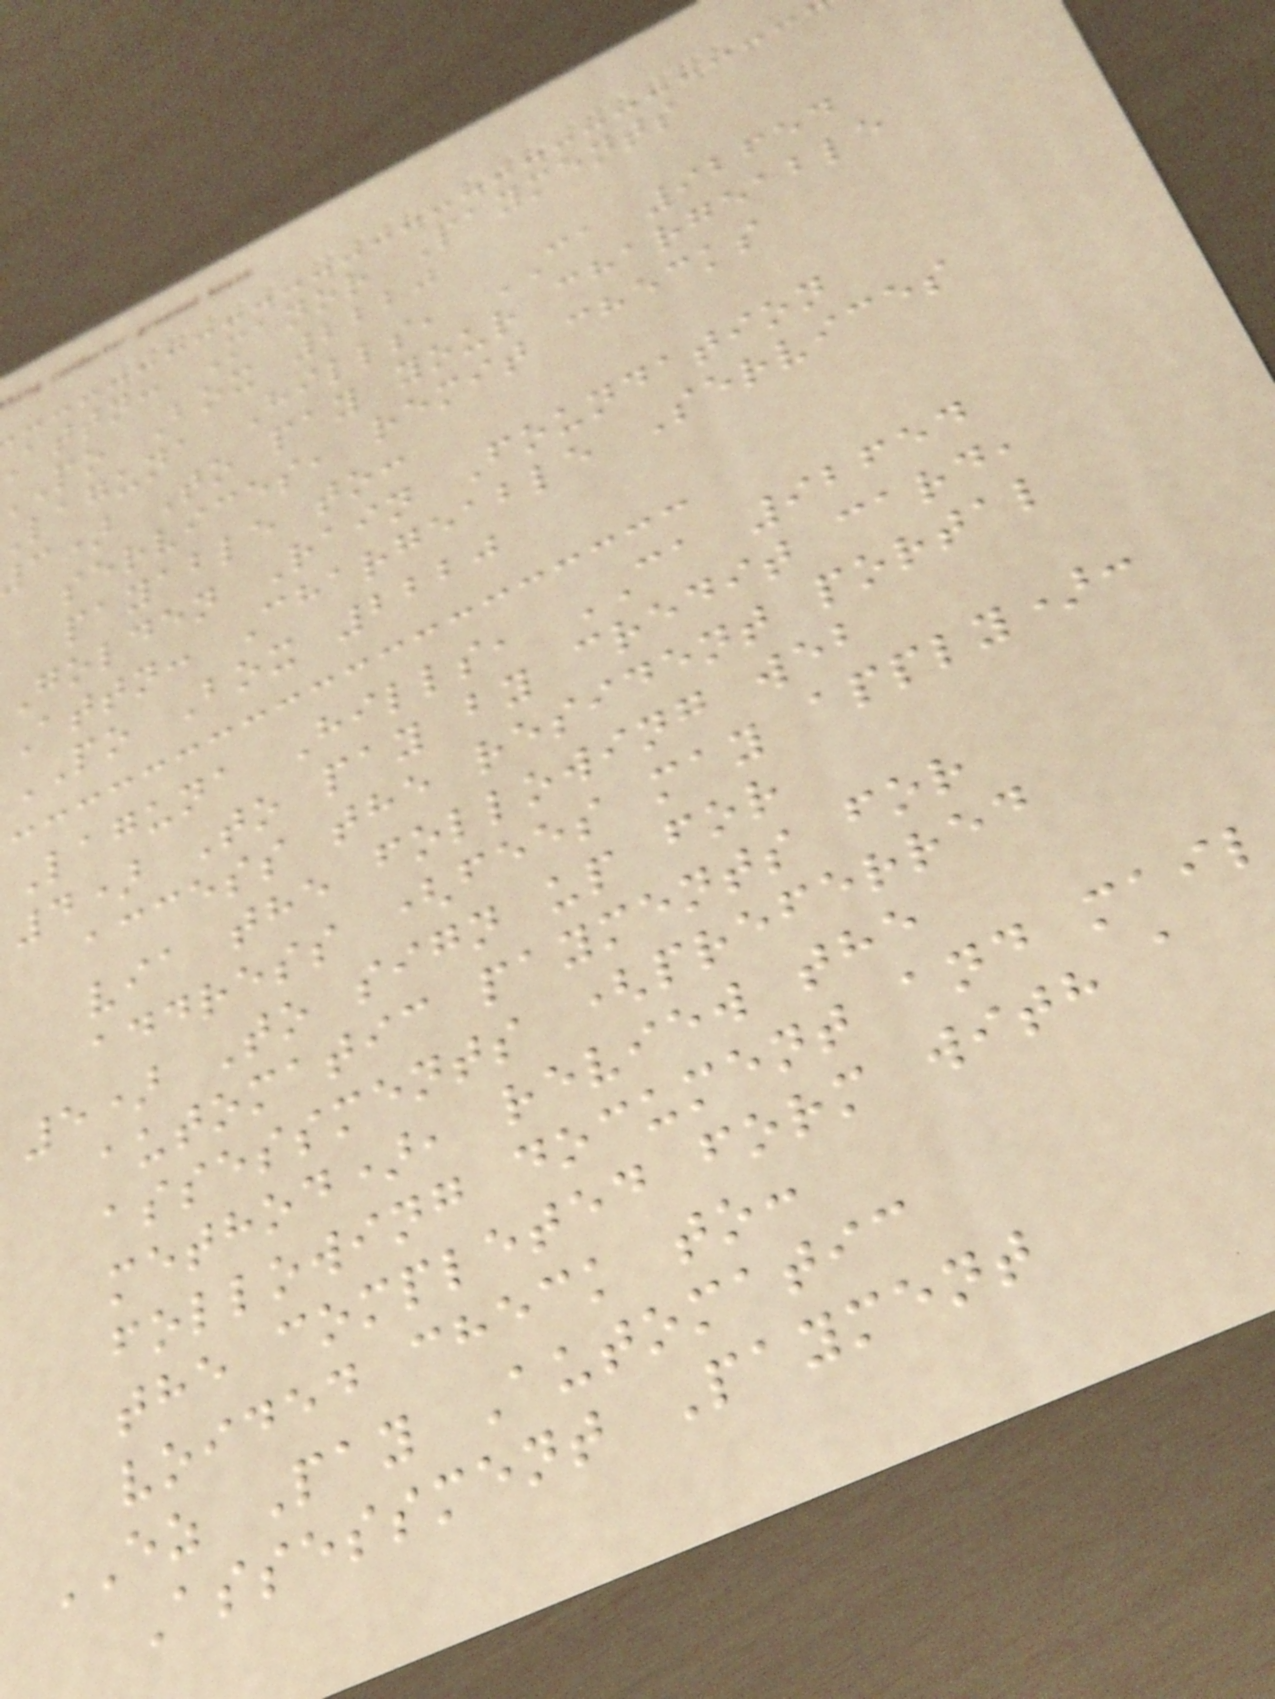attn: Manor Payments
po Box 2220
laguna Hills, CA 92654
c) To pay your chargeable
services, remit checks
payable to:
Golden Rain Foundation
Attn: Chargeable Services
PO Box 2220
Laguna Hills, CA 92654
4) To pay by credit card,
access the resident portal
via the following web
address (fees may apply):
5) To sign up for
automatic payments for
assessments (preferred
method), review the
following document and mail
the completed form with a
voided check to:
EZ Pay Automatic
Assessment Payment
